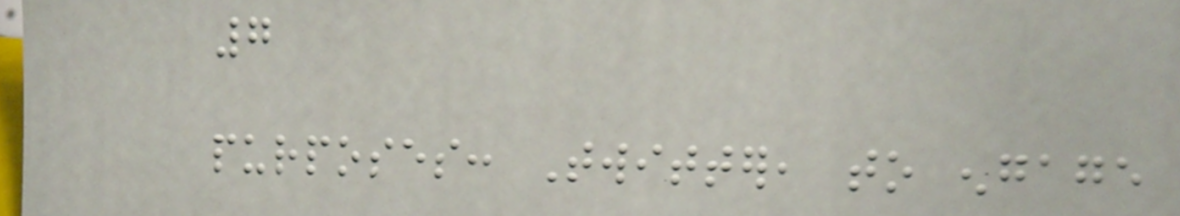7
purposes: Twitter, to engage
